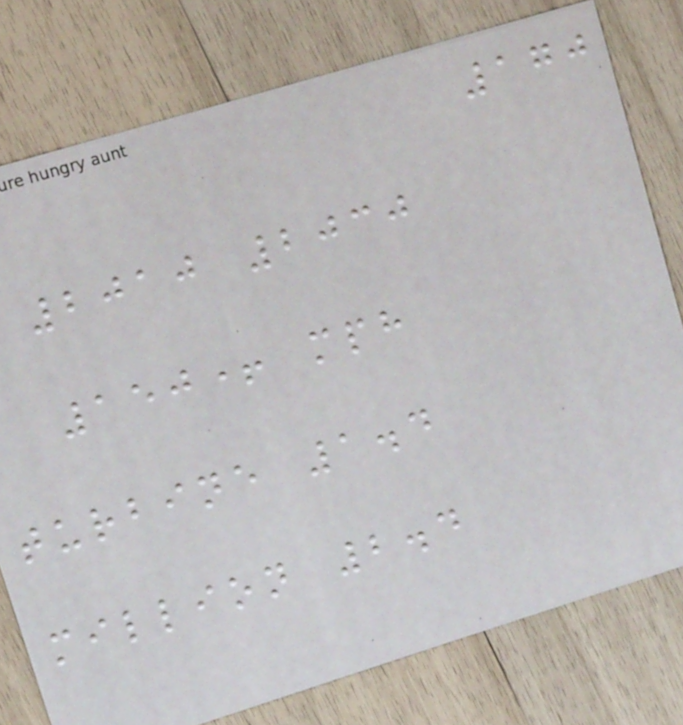170
2010 2030
150+ mph
turbine 1.4
million 2.4
